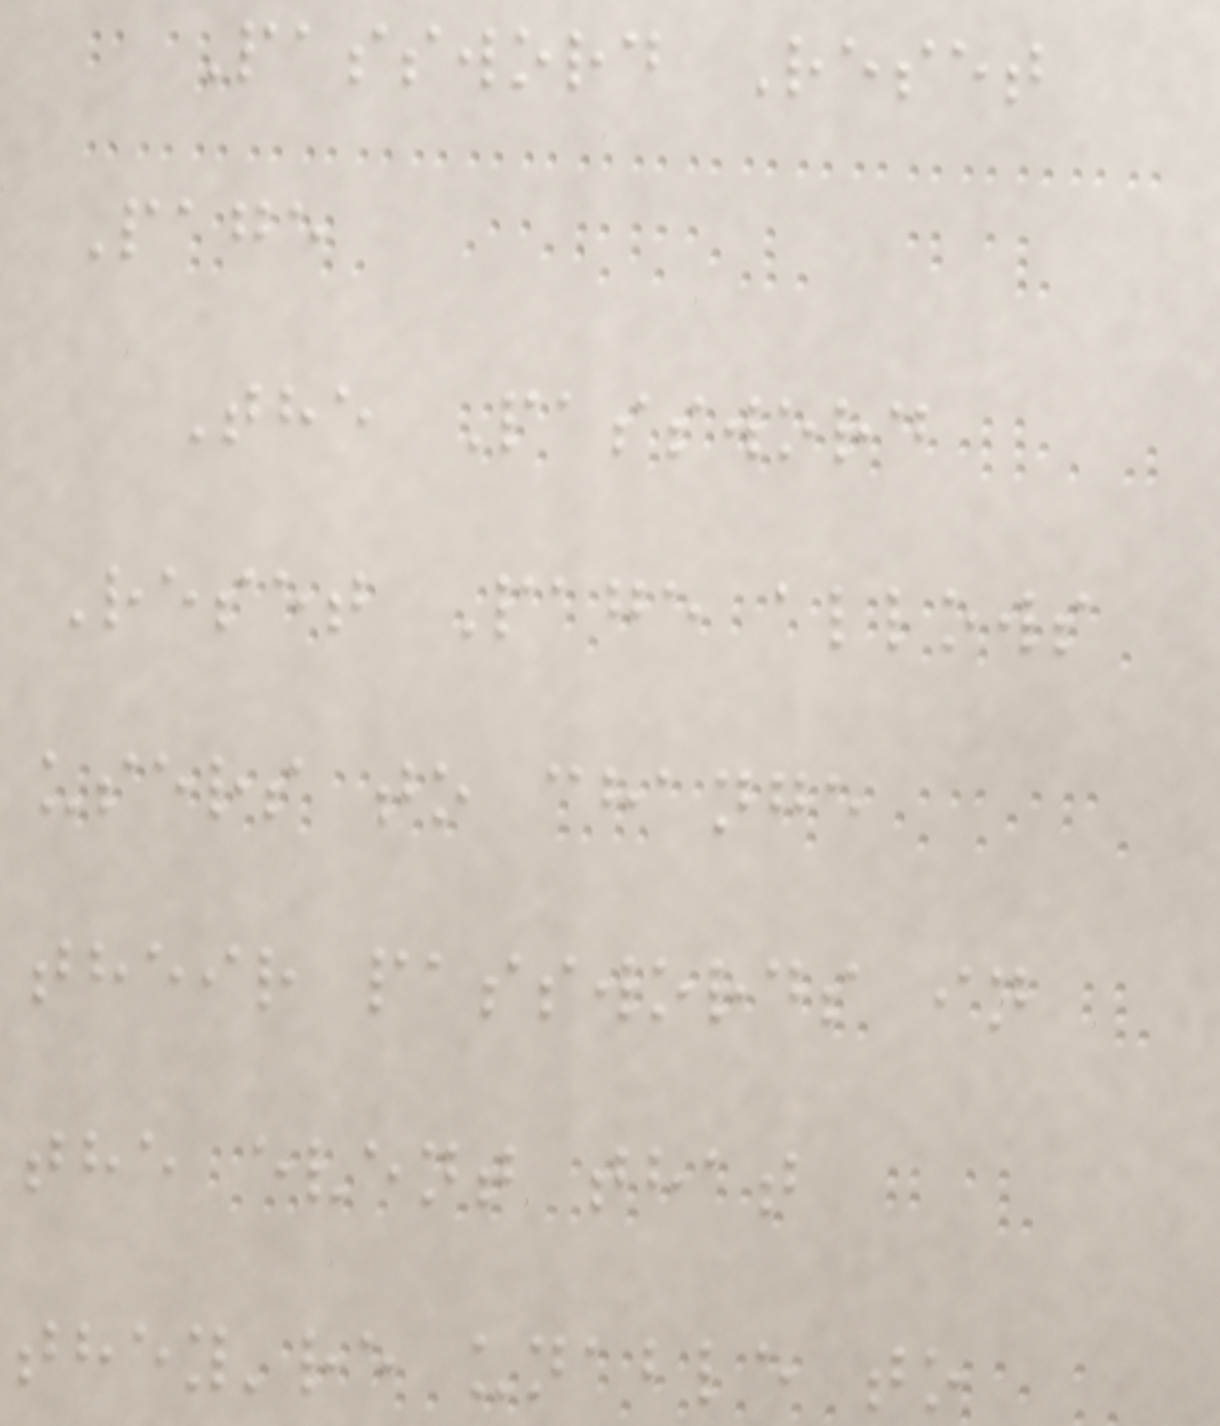Password Reset
Page
The Password
Reset Page allows
users to change
their passwords in
the event that
they're unable to
